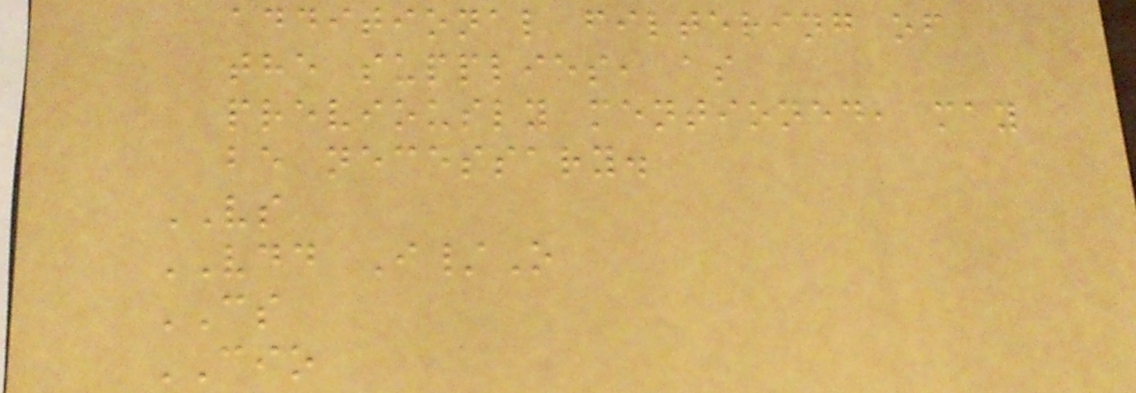additional filtering of
the supplies, as
previously mentioned, may
be necessary.
VS
VDD I/O
CS
CIO
